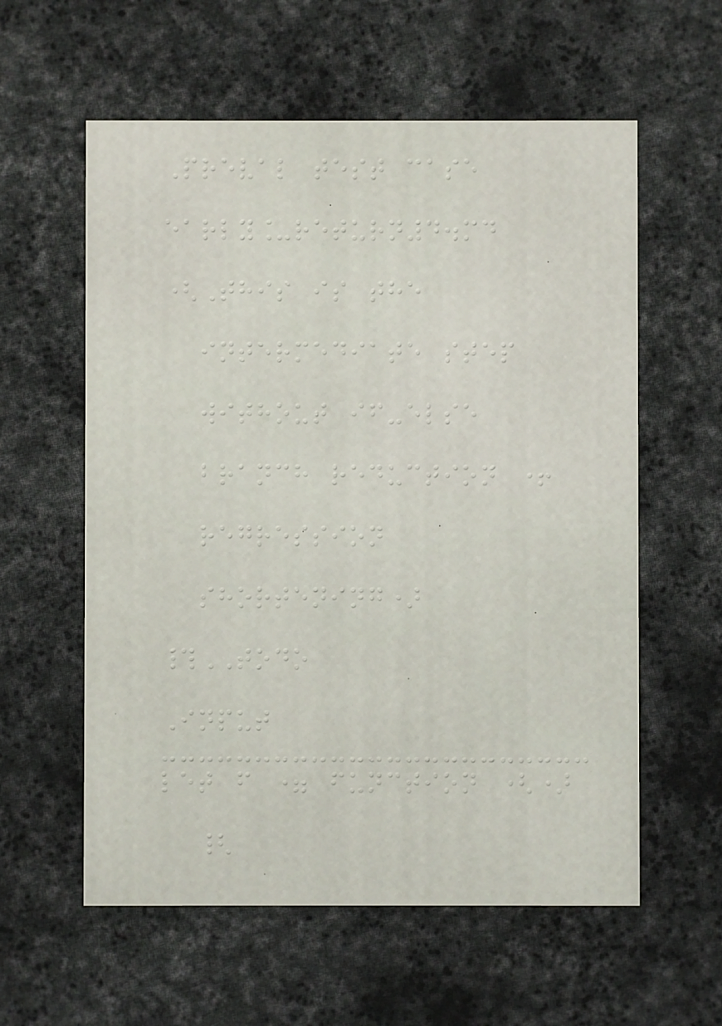Preval test case
early_return4.md
(This is the
intermediate step
without if-else
branch reduction +
regression
shortening)
#TODO
Input
let f = function ()
{
